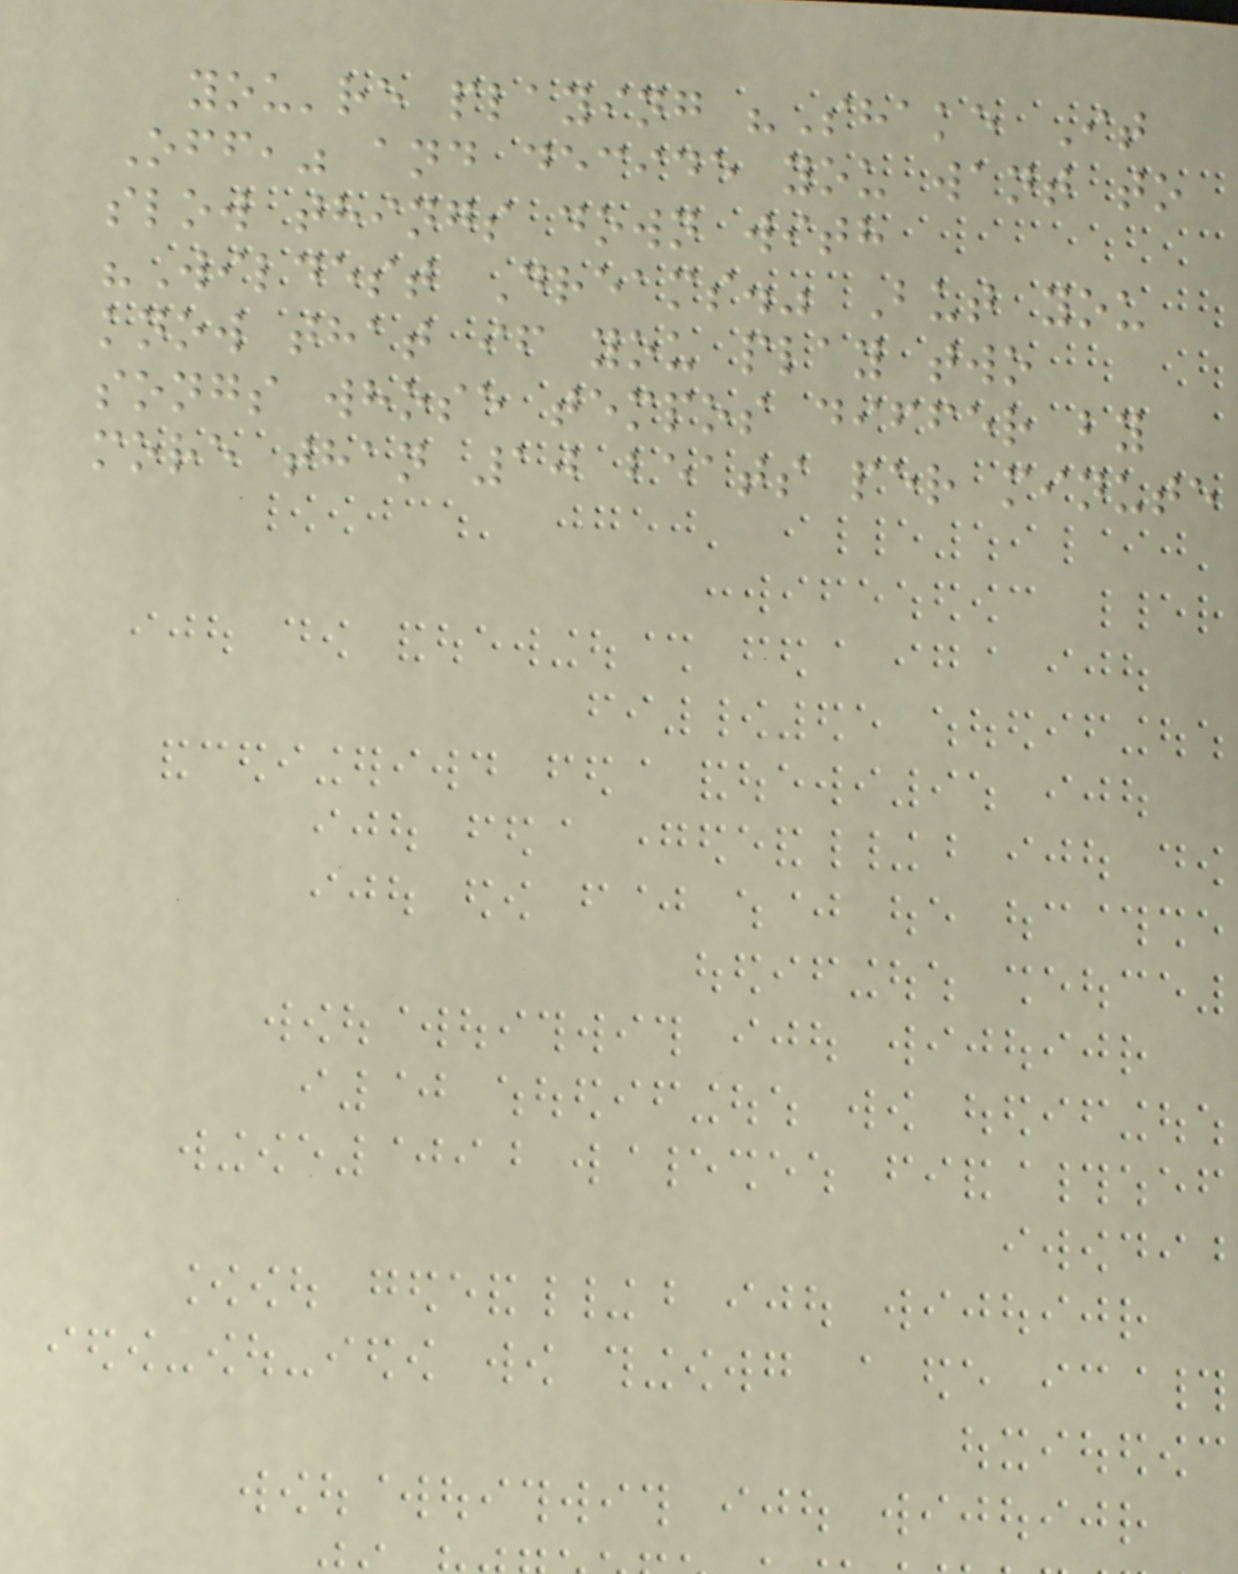you're playing "Shake It
Off," and decide you want to
slow things down with
"Wildest Dreams." But you
know that if you play two
songs whose tempos differ by
more than 10 beats per minute
